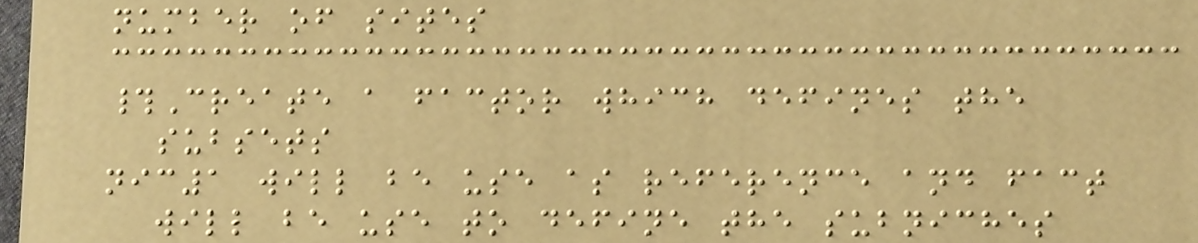number of sites
#Create a factor which defines the
subsets
nic1 will be use as reference and fact
will be use to define the subniches
